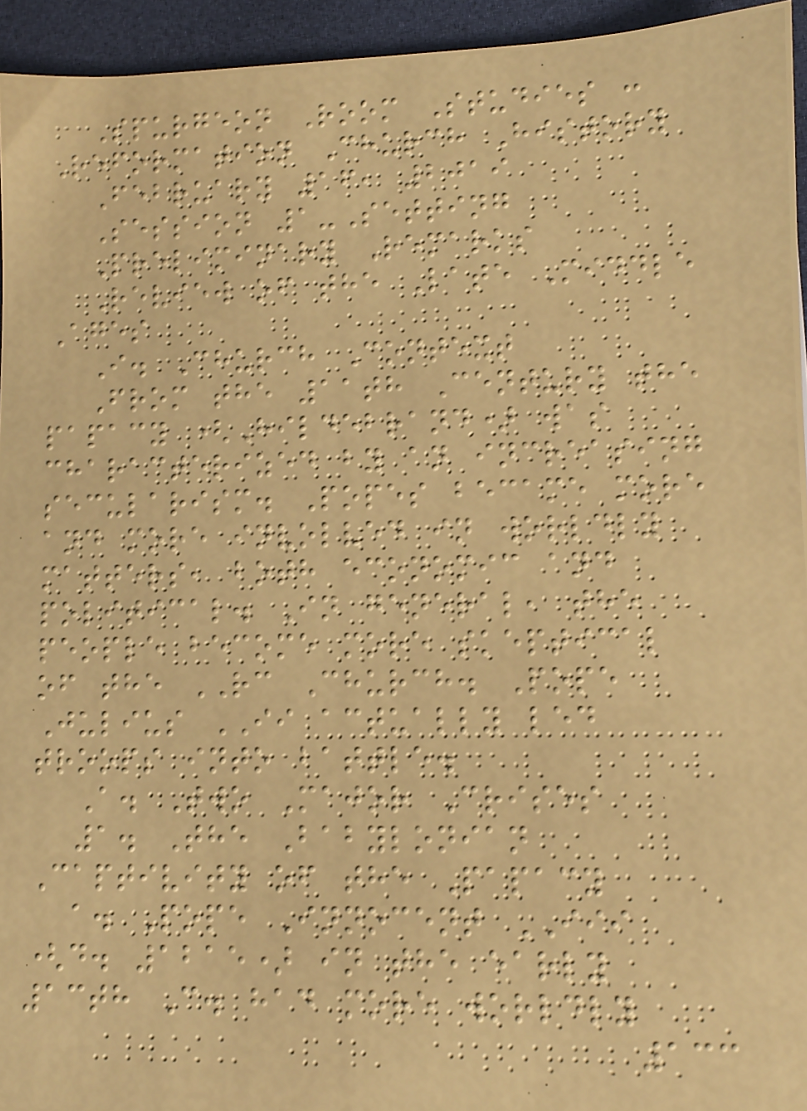Spurgeon Room Studies :
Reformation Church History
February 16, 2019
Session 1-Setting
Preliminary Remarks
Review of the Late Middle
Ages
I. Church Context
From the 11th Century the
papacy (Hildebrand) was
characterized by an increasing
secularism. Popes became more
and more involved in worldly
matters, both economic and
political. In general, the
people become more skeptical
of the RC Church. Pope
Julius II actually led
troops into battle.
A. Two Major Crises
1. The Babylonian
Captivity of the Papacy
a. Pope Innocent III
(d. 1215) in the early
13th C. had more worldly
133
